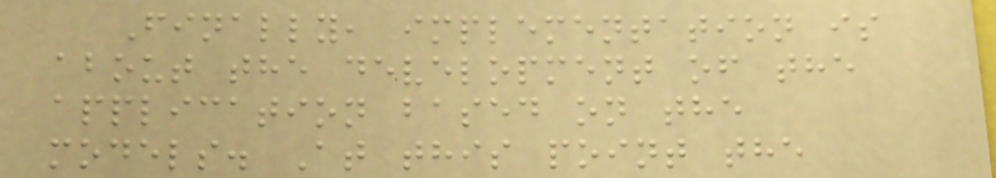Finally, implementation is
about the development of the
application based on the
models. At this point the
